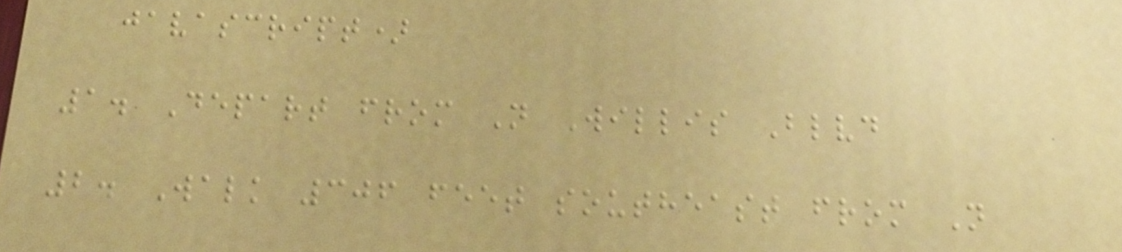javascript)
1. Depart from N Willis Blvd
2. Walk 306 feet southeast from N
